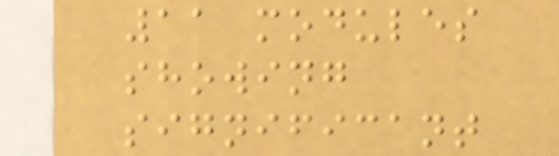11 modules
showing
significant
